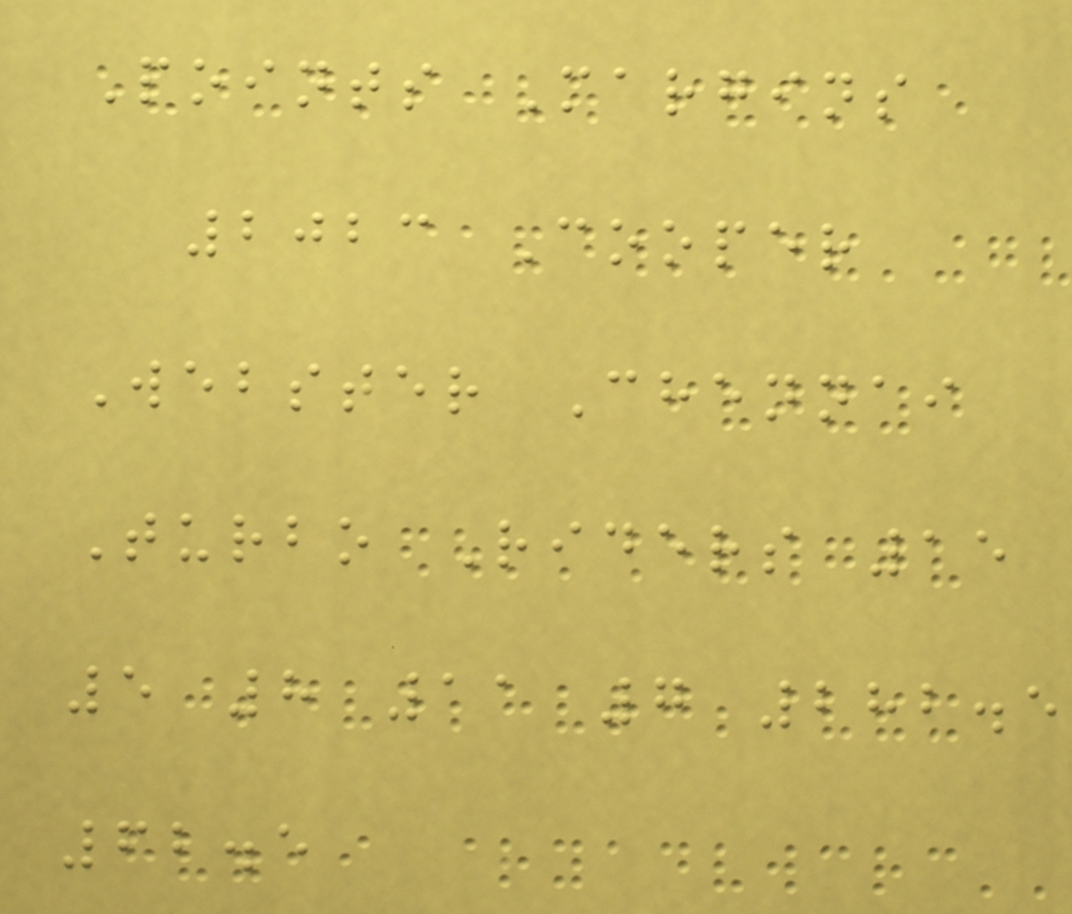Points Margins
2023 Cooper
Webster Chennai
Turbo Riders 15
5 8 11 7 282.5
62.5
